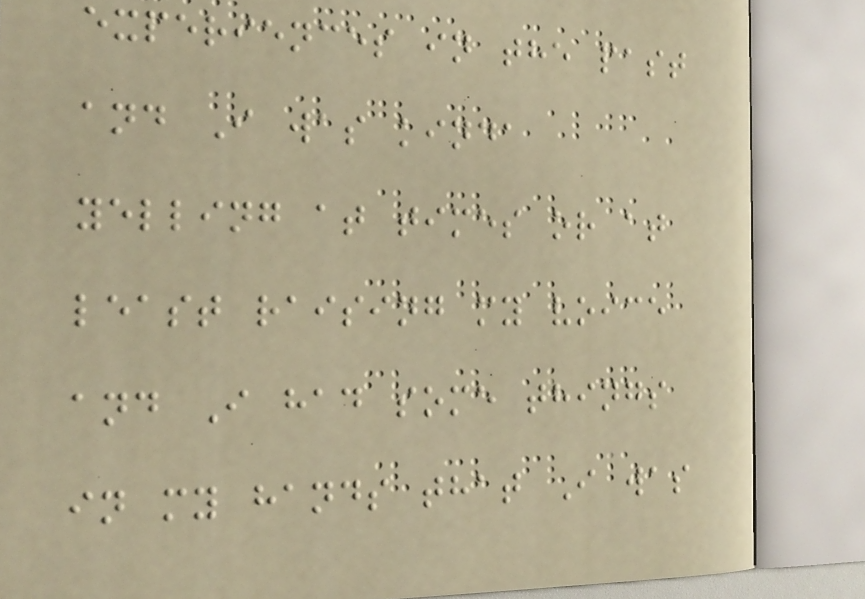experiences in the past
and I was kinda
yelling at times or at
least raising my voice
and I had some things
in my hands that I was
